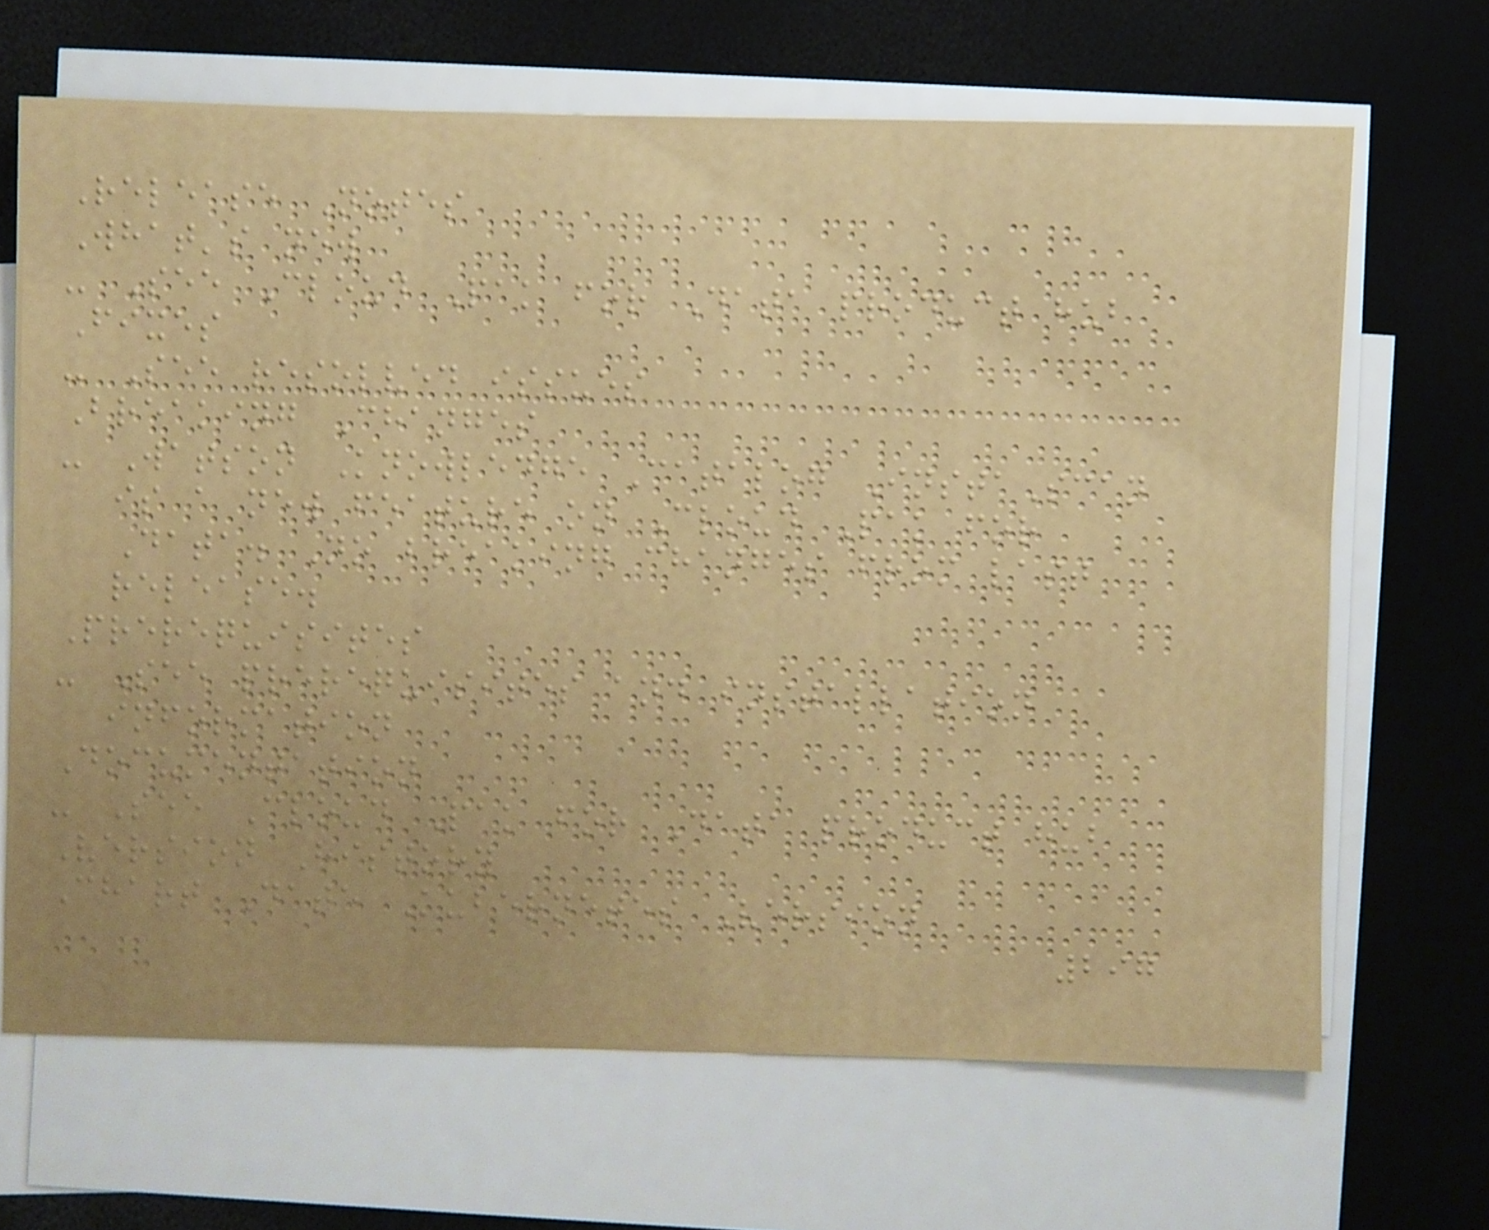Release Notes
What's new
- See Cloud Pak for Data product hub
Fixes
- See resolved issues
Breaking Changes
- Watson Knowledge Catalog InstaScan
is a new feature on Cloud Pak for
Data. No breaking changes from last
release.
Prerequisites
- See prerequisites and installation
information
Documentation
- See Cloud Pak for Data product hub
Version History
Chart Date Kubernetes Version
297
